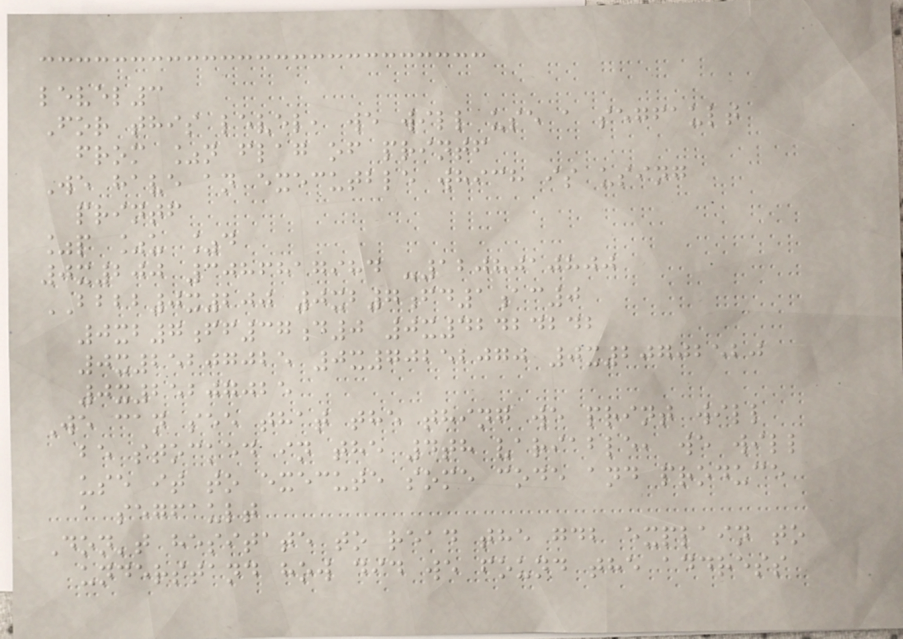level3
For this level, we will use a segfault
from %n flag of printf
We have an executble which is using
printf
%p %u %d
0x200 3086817984 -1208010800
BBBB0x200 0xb7fd1ac0
0xb7ff37d0 0x42424242
0x25207025 0x70252070 0x20702520
0x25207025
We can see that the thing we print will
be stocked in the 4th variable, we will
use it to execute some code and produce
a segfault
Don't hesitate to read the gdb explain to
understand how did we found the address
